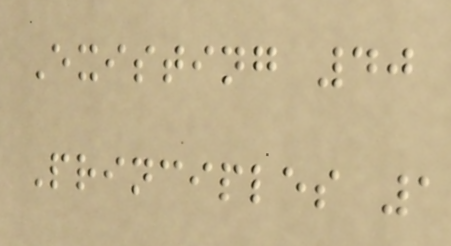Existing 40
Principles 1
